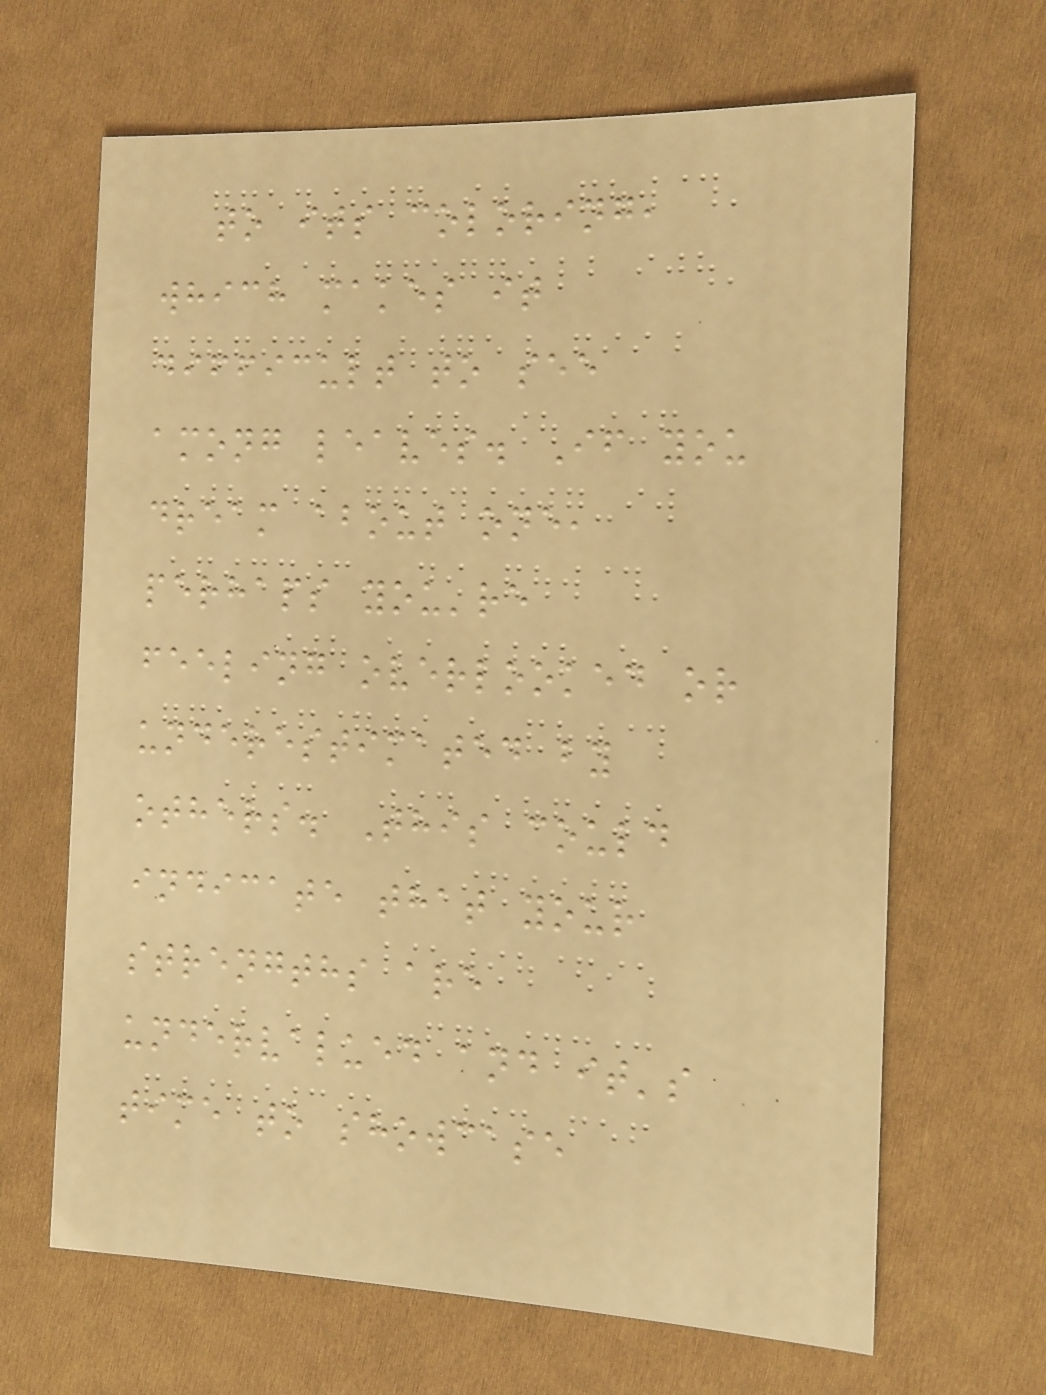to its coloring,
which makes it
difficult to see
among leaves. If you
dream about one,
perhaps you're
feeling overlooked or
underestimated by
others. This could
indicate that your
strengths are
undervalued and it's
time to showcase
